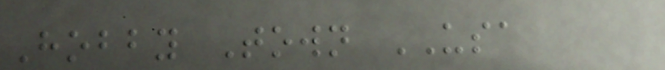Hobby Town USA
